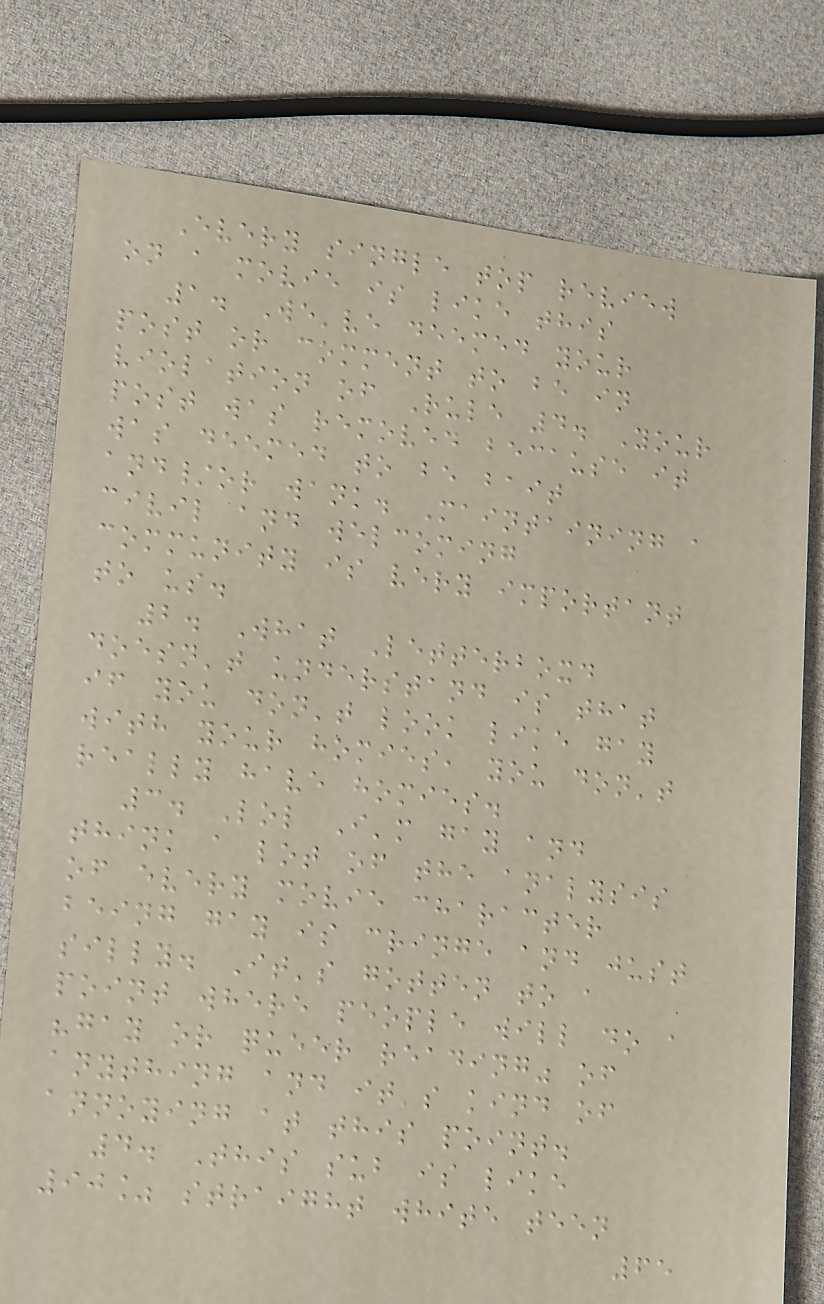Every single top review
on a movie is like this
1. We've deemed your
post or comment to be in
violation of Rule 4. Your
post was removed because it
was deemed to be bait
and/or wank. Maintaining a
civil and welcoming
community is very important
to us.
2. What Letterboxd
doesn't understand is that
if you don't look like gay
with your homies, you don't
really have homies.
3. Lol I'm gay and
think a lot of the analysis
of every movie character
being gay is cringe and just
silly. It's gotten to a
point where people will do a
"gay or queer reading" of
anything and it's kind of
annoying at this point.
4. This sub is like
90% straight white teen
65
